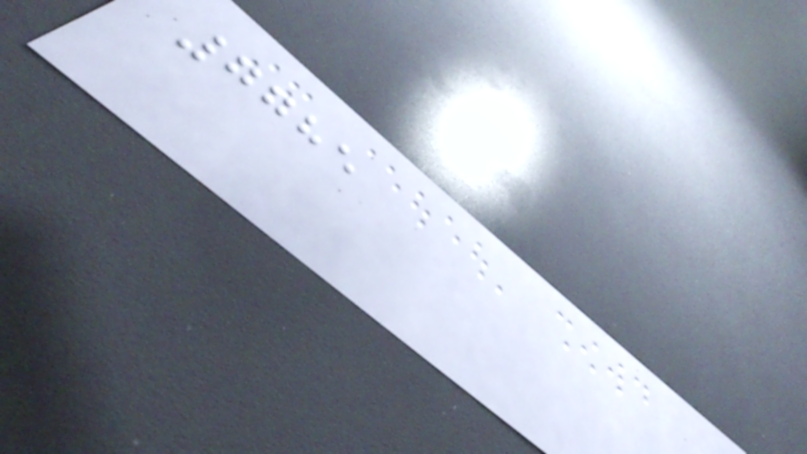7785
